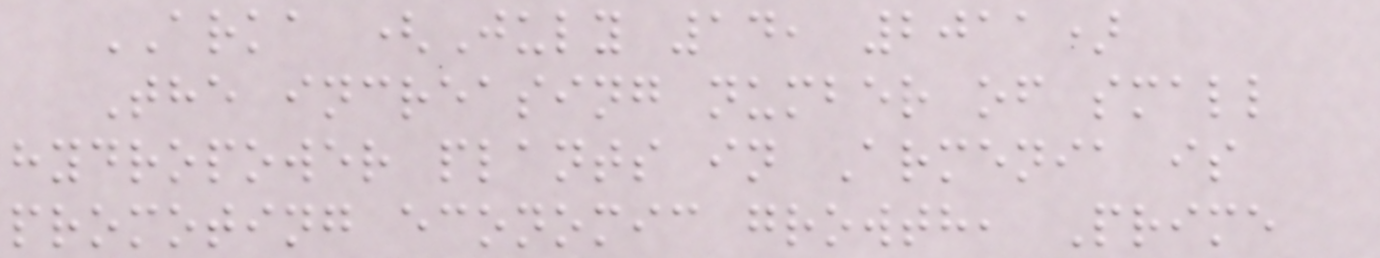ARKA (July 14, 2011)
The increasing number of small
hydropower plants in Armenia is
promoting economic growth, Prime
